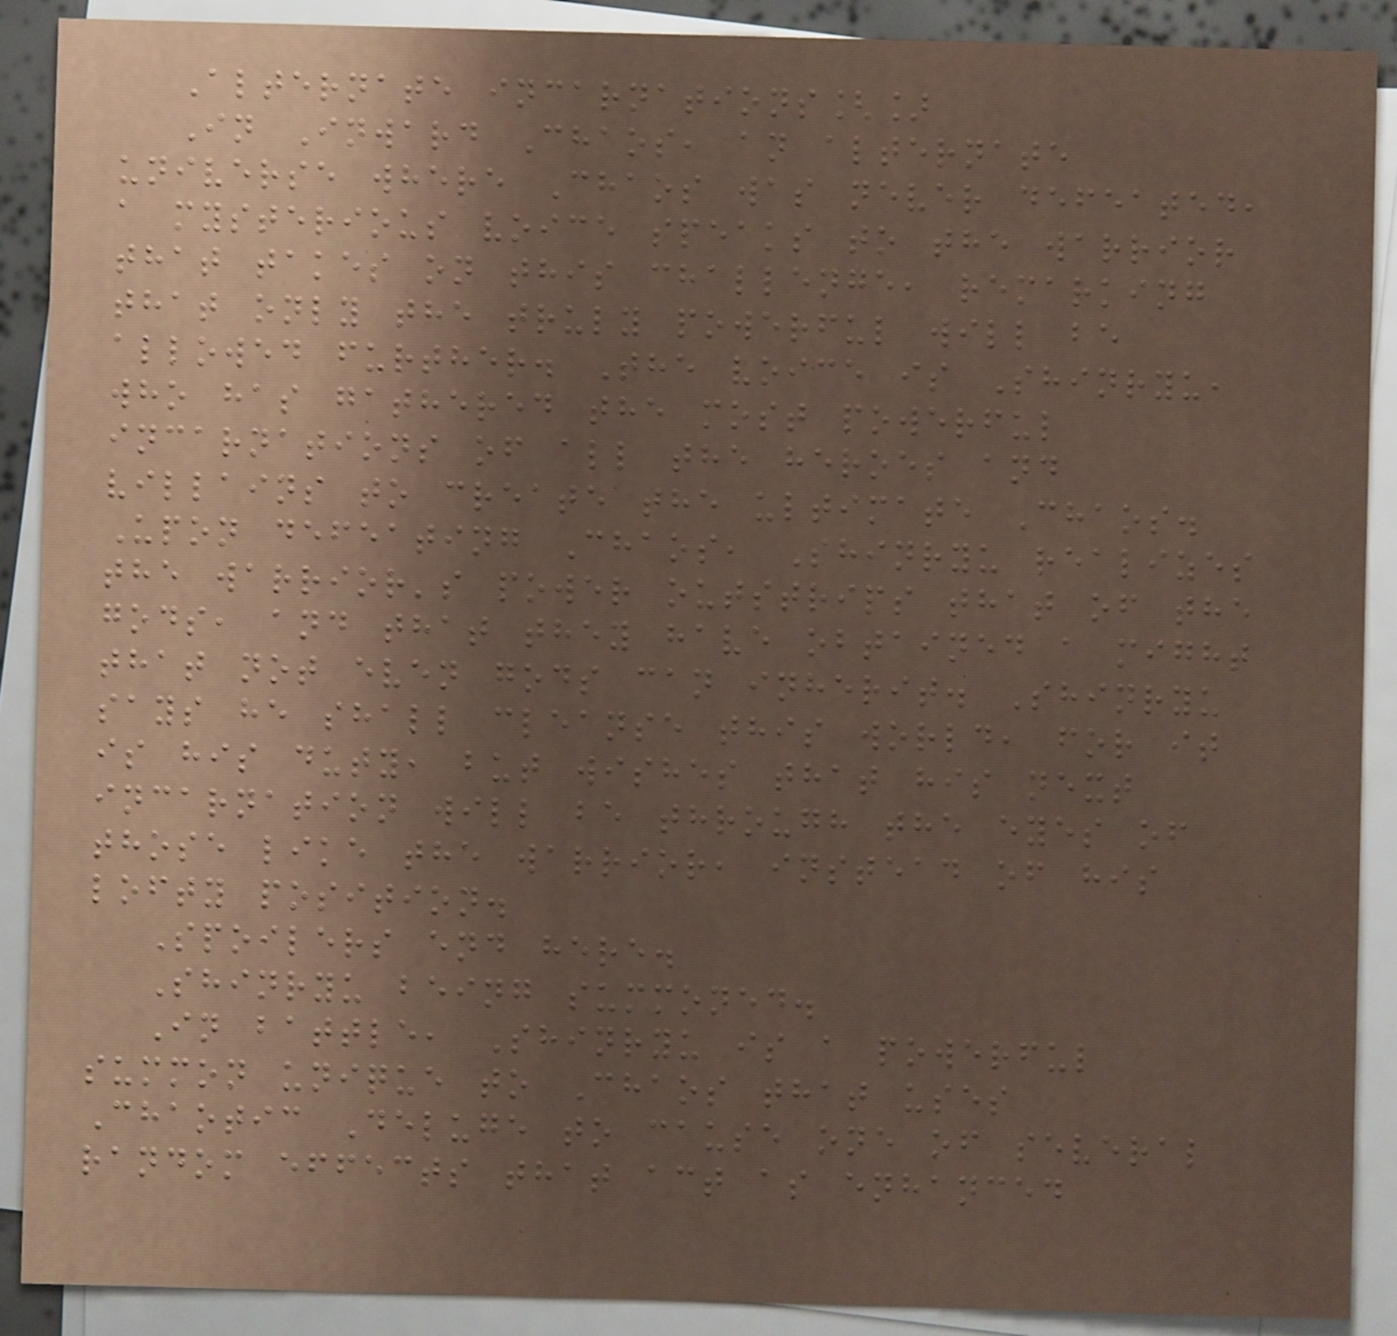Alternate incarnations[]
In Inward Chaos, an alternate
universe where Chaos was never defeated,
a mysterious voice speaks to the warrior
that takes on this challenge, remarking
that only the truly powerful will be
allowed further. The voice is Shinryu,
who has gathered the most powerful
incarnations of all the heroes and
villains to create the ultimate Chaos.
Upon defeating Chaos, Shinryu realizes
the warrior's power outstrips that of the
gods, and that they have obtained a might
that not even gods can inherit. Shinryu
says he shall cleanse this world, for it
is his duty, but wishes that his next
incarnation will be through the eyes of
those like the warrior, instead of his
lofty position.
Spoilers end here.
Shinryu being summoned.
In battle, Shinryu is a powerful
summon unique to Chaos that uses
Chaotic Deluge to cause one of several
random effects that act as enhanced
